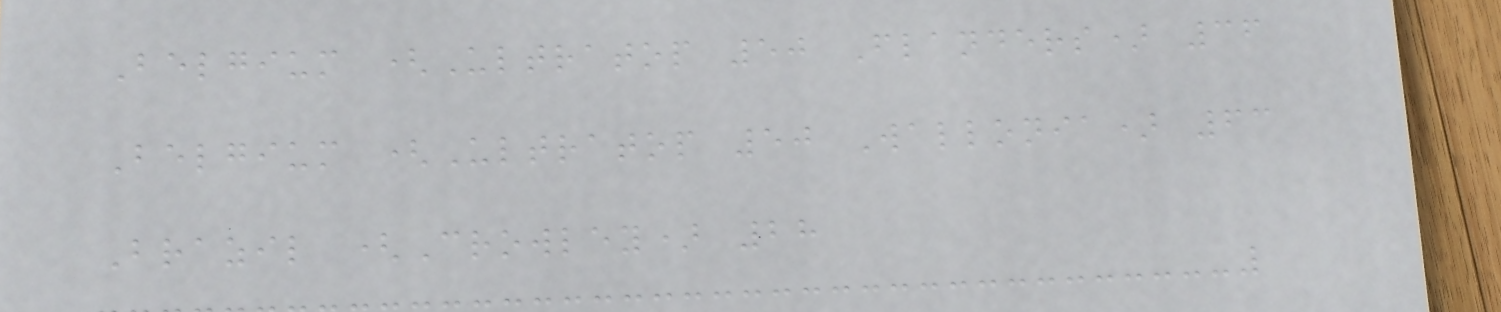Belgium (Ultratop 50 Flanders) 36
Belgium (Ultratop 50 Wallonia) 63
Brazil (Crowley) 28
